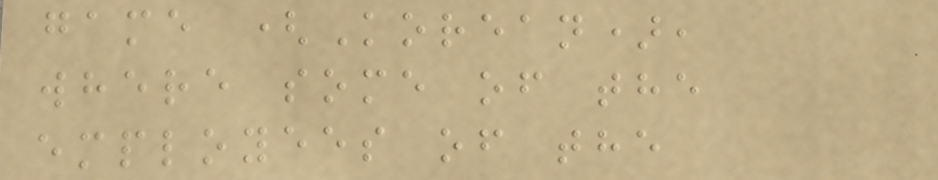game (Korean),
where some of the
employees of the
